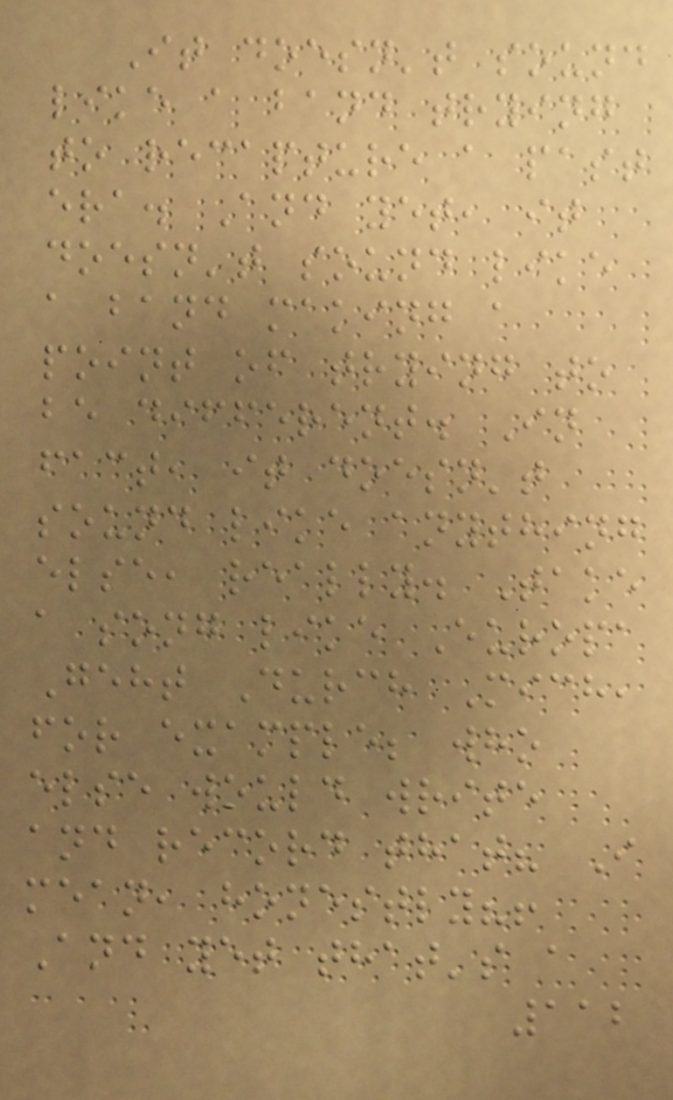It doesn't sound
like a band trying
to recapture a past
era. And yet, it
doesn't sound like
a band making a
point of trying to
be different. In
fact, it doesn't
sound like anything
else, really. Take
a song like Europa
Geht Durch Mich,
for example; who
else would write
and record that? I
mean, honestly?!
And yet that's a
112
